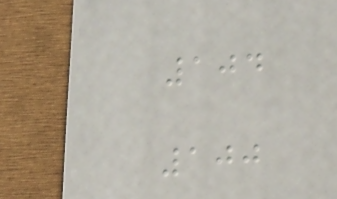104
100
